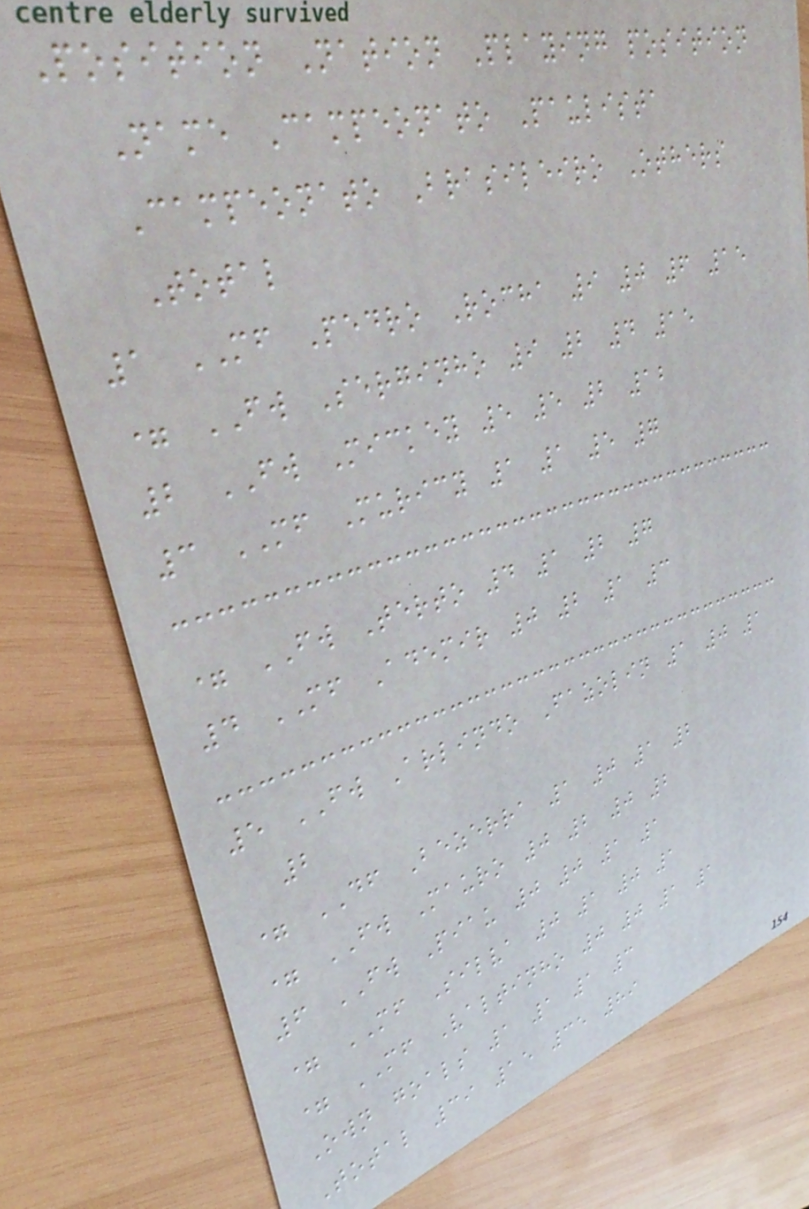Position Nation Playing position
Name Campeonato Paulista
Campeonato Brasileiro Others
Total
1 MF Pedro Rocha 9 0 6 15
= FW Serginho 9 2 4 15
2 FW Mickey 5 5 2 12
3 MF Muricy 1 1 5 7
= FW Terto 4 1 2 7
4 MF Ademir 0 2 1 3
5 FW Arlindo Fazolin 1 0 1
2
= DF Bezerra 1 0 1 2
= FW Mauro 0 2 0 2
6 FW Piau 0 0 1 1
= MF Silva 0 1 0 1
= MF Valtinho 0 0 1 1
Own goals 1 1 1 3
Total 39 15 35 89
